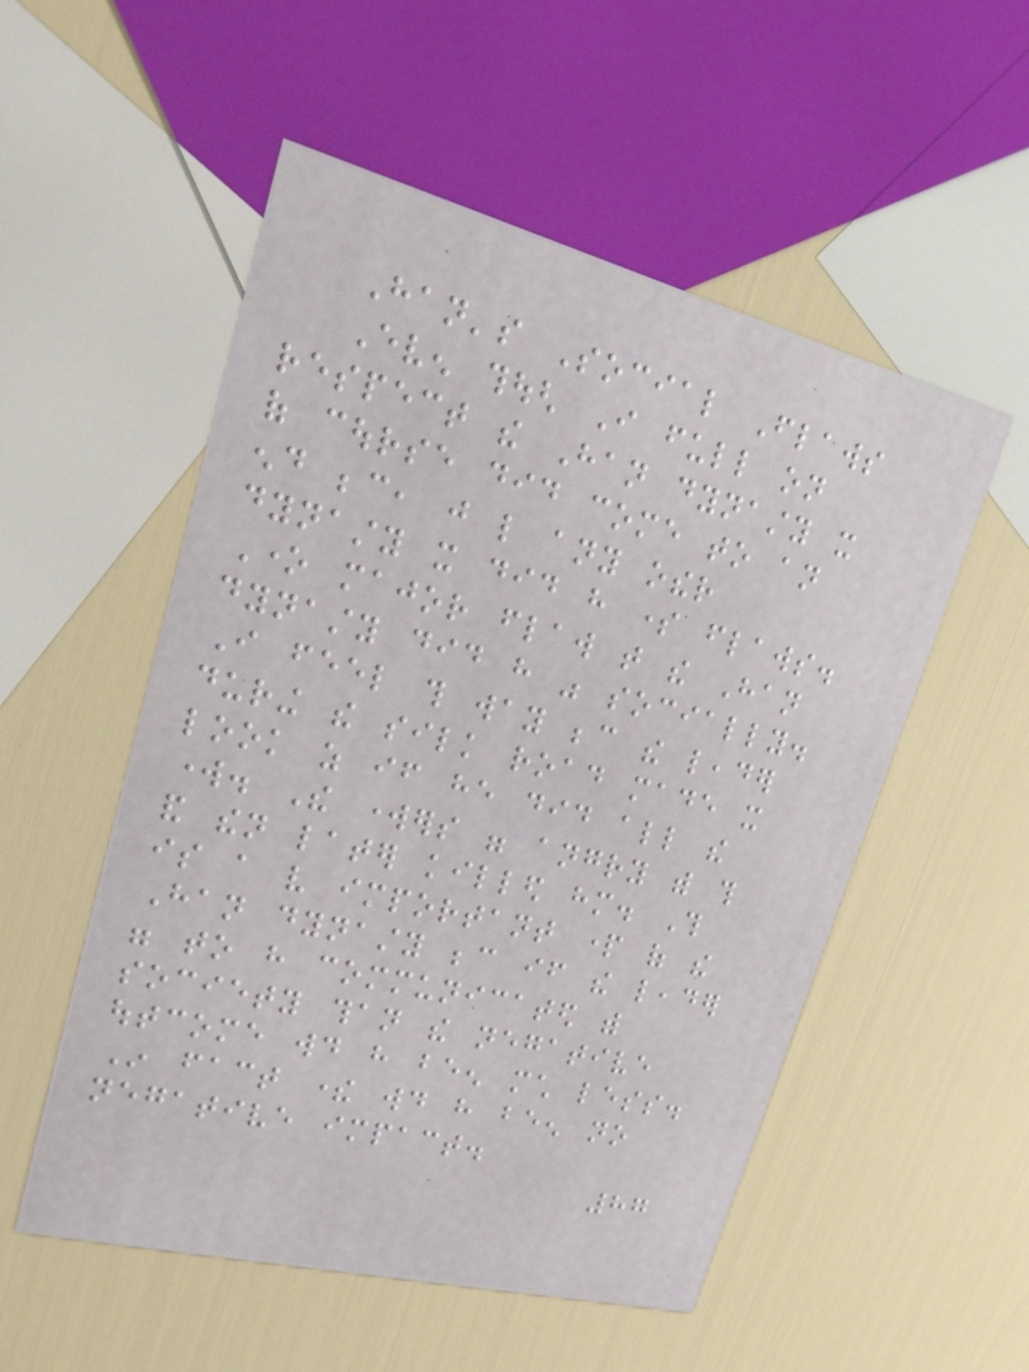Han's Social Flaws
Even though I full on
respect the Han dynasty it
of course did come to an
end because, just like any other
dynasty it did have some flaws.
One major flaw that the Han
dynasty did have was socially.
I feel this way because the leader
during the silk road made it
look as if he did all the
work. The workers were angry with this
and then later killed him. This
is a very important part of the
Han dynasty because if the leader
were to have communicated with
society than the negative
outcome would have been much less.
In fact there would have been no
negative impact.
87
